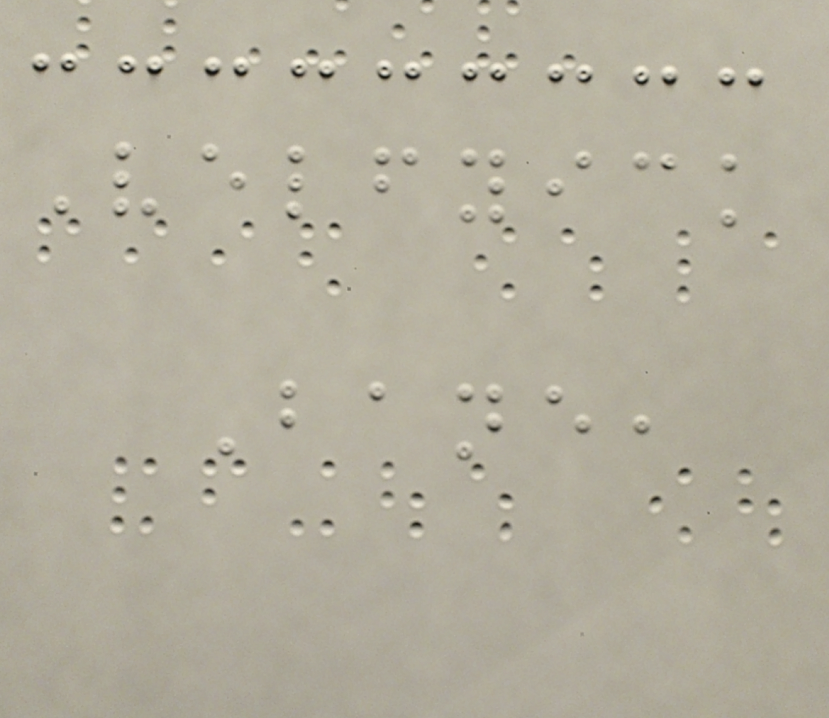Velfyick
Bane,
